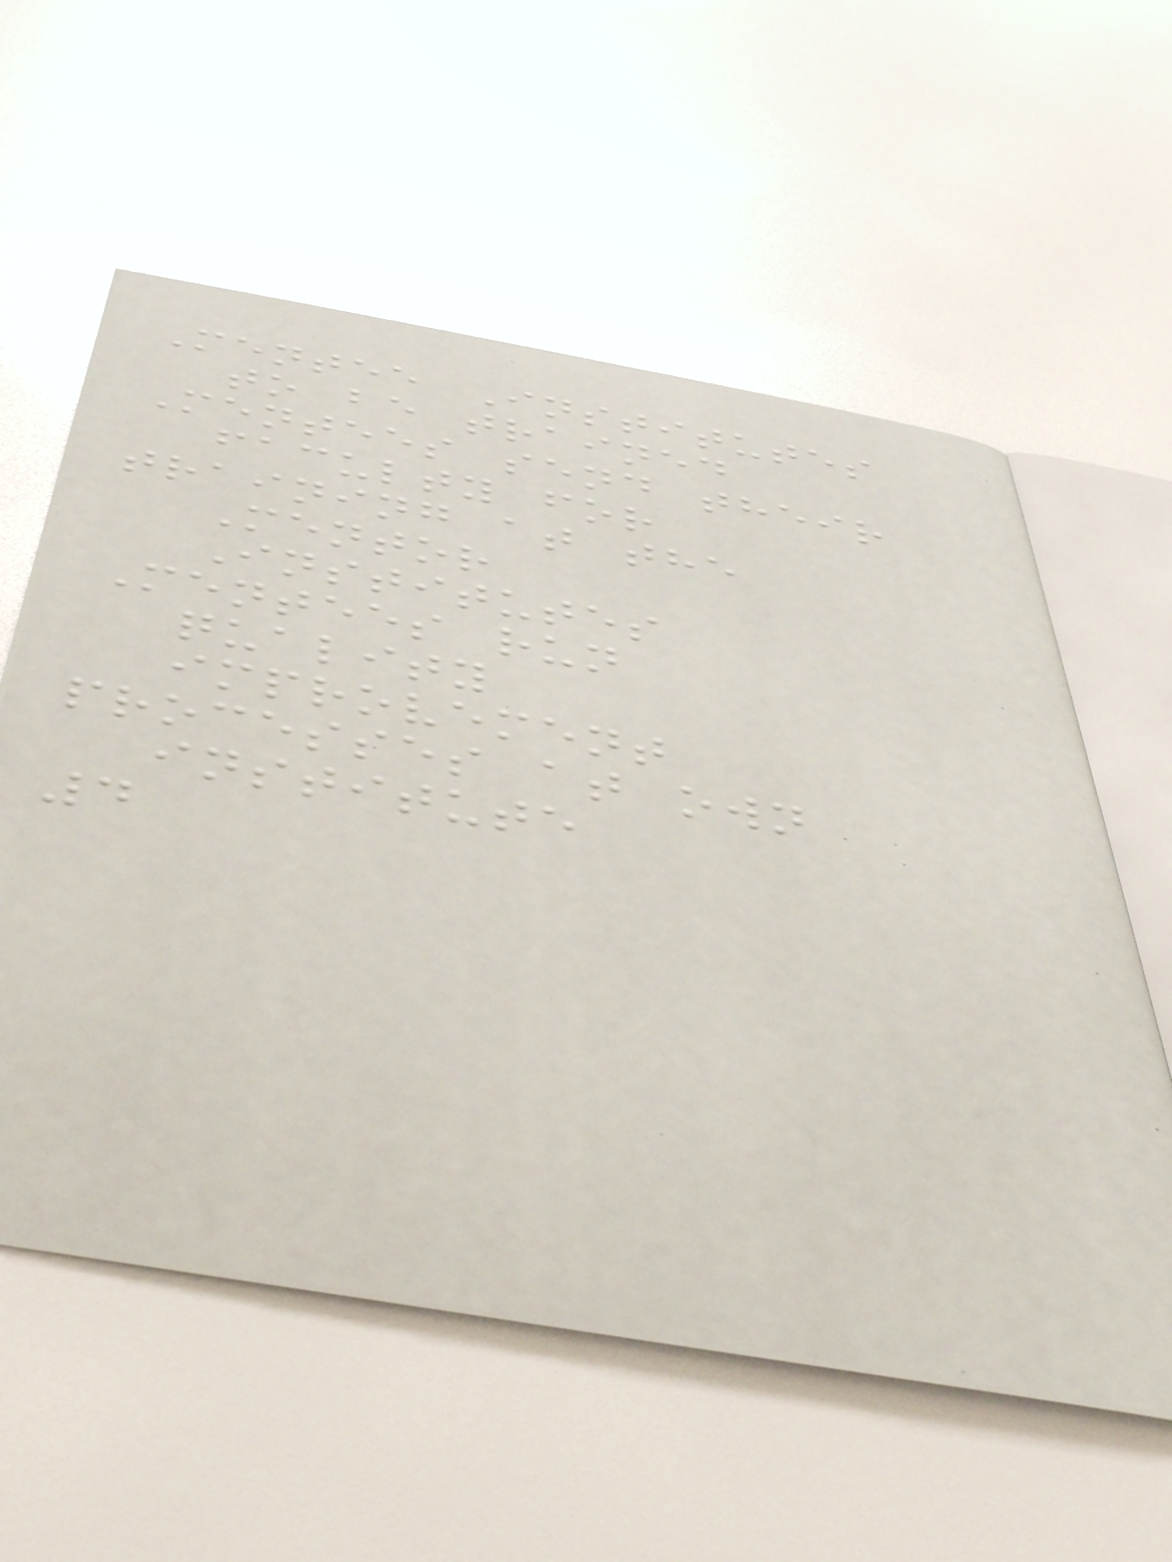Mentee Institutes
to be trained
Mentees send their
faculty for
training at the
Mentor
Institutes
Mentees run
quality
improvement
processes at own
institute
4
